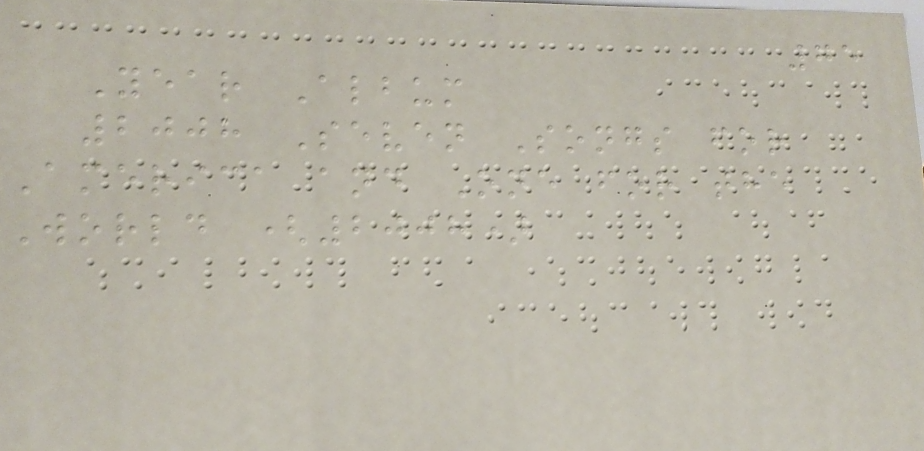75
Year Album
2008 Seven Songs for
America and One for the
World (2008)
